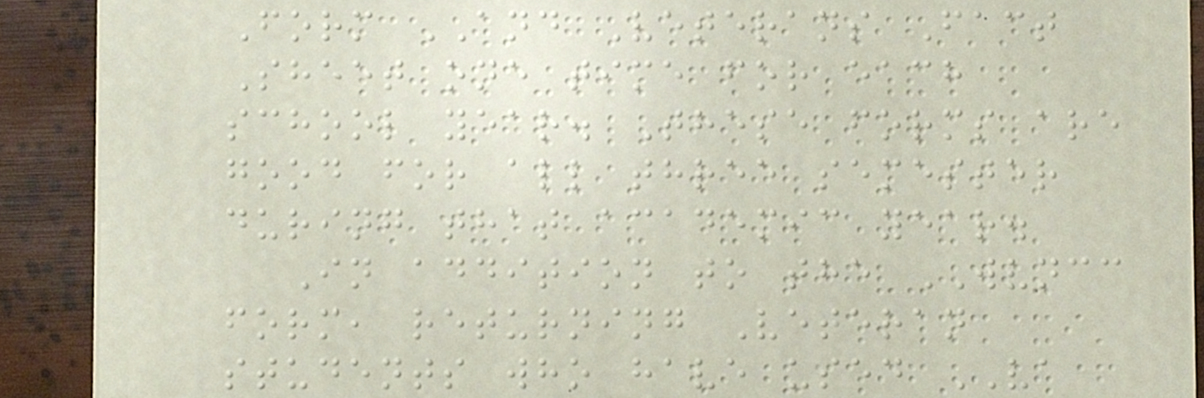Form AND Veterans Fact
Sheet one time for each
school year. These forms are
good for all three semester
during that academic year.
In addition to the WVNCC
form, returning Veteran
students who have used VA
